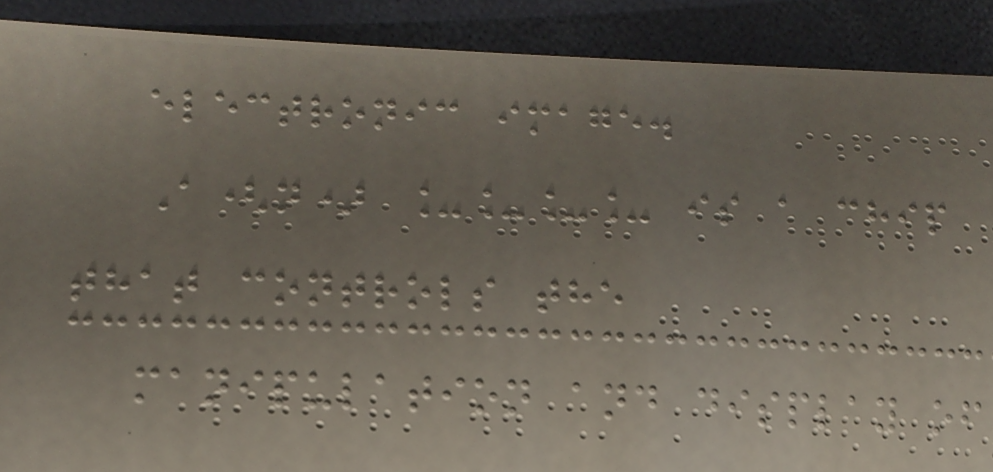electronic image.
A(n) ____ is a chip
that controls the
manipulation and display of
